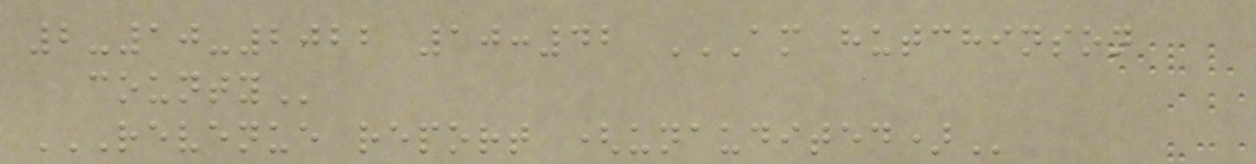2-10-2022 10:42 AM HUTCHINSON
COUNTY
REVENUE REPORT (UNAUDITED)
